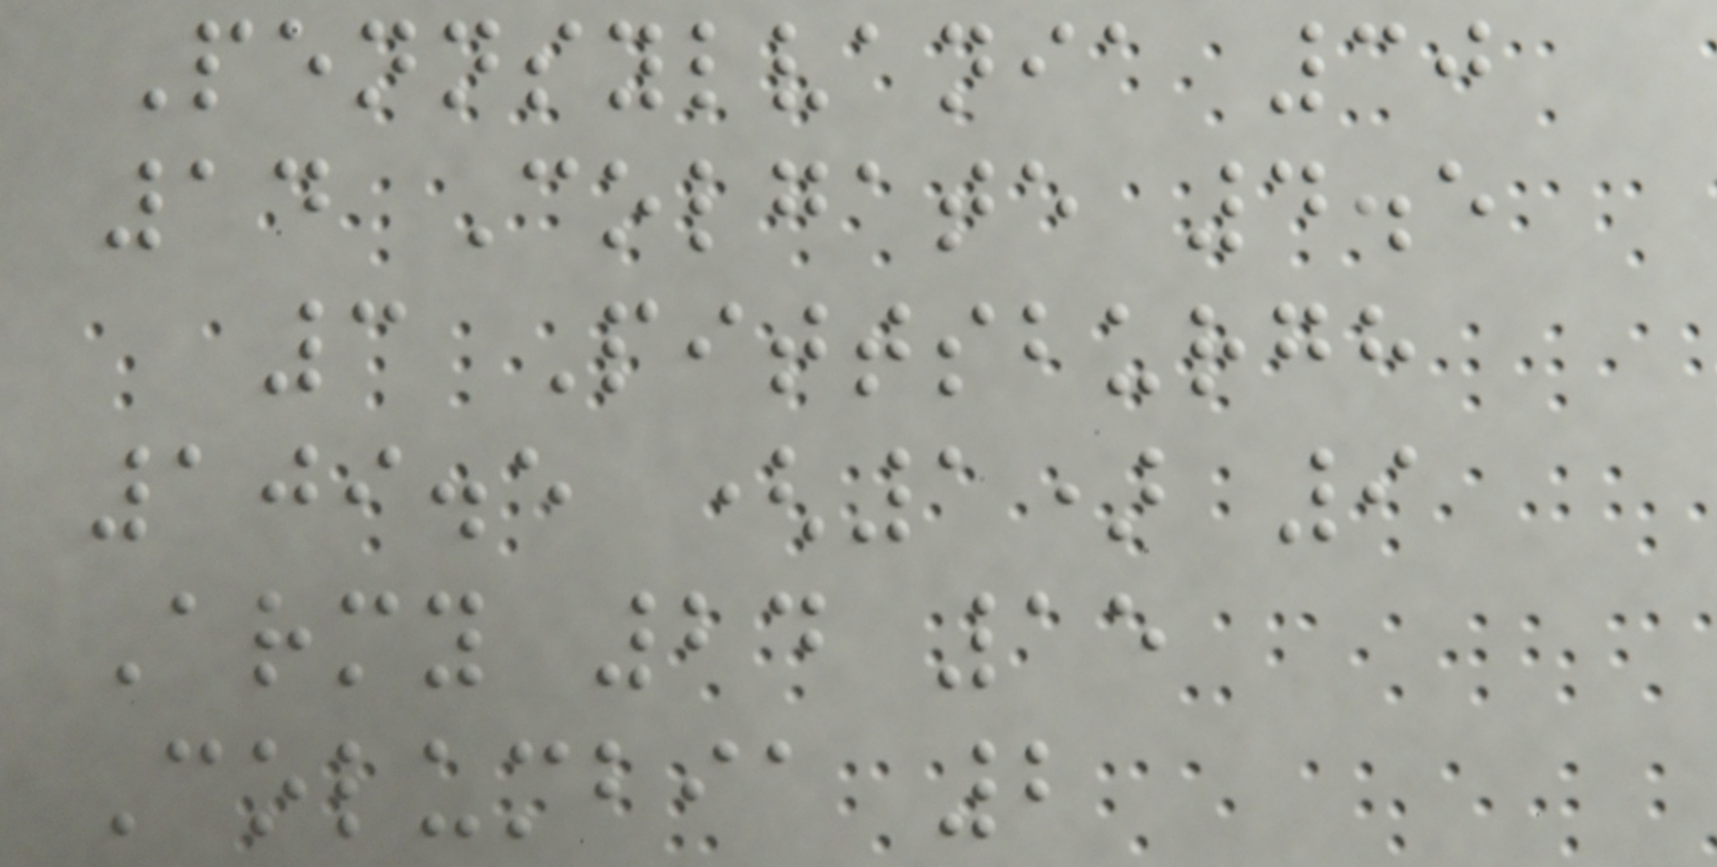Pennsylvania 30
14 Colgate 4.5
3 Pittsburgh
109.5 (1) 9
Army 24 15
Columbia 2
